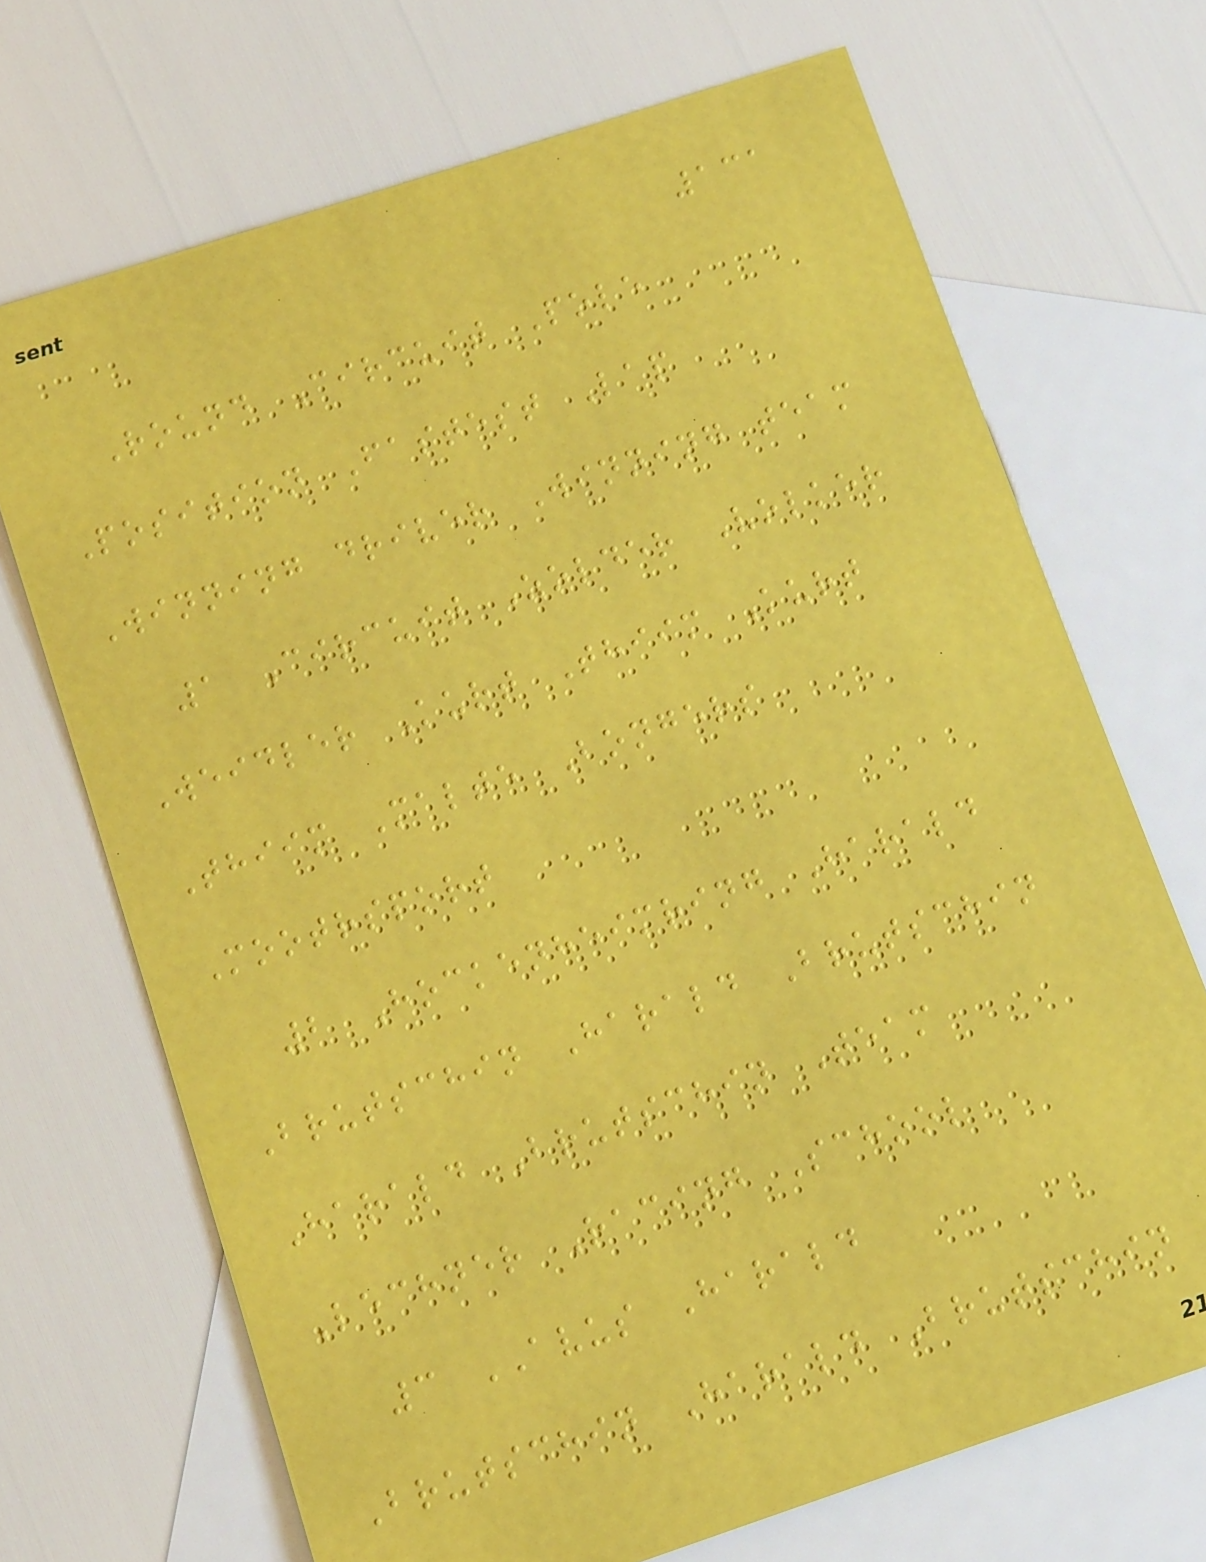131
Round Circuit Pole
Position Fastest Lap
Winning driver Winning team
1 Circuit Zolder Volker
Weidler Kurt Thiim Kurt
Thiim Malte Bongers
Mootrsport
2 Hockenheimring Harald
Brutschin Harald Brutschin
Harald Brutschin Team
Lechner Racing School
3 AVUS Harald
Brutschin Harald Brutschin
